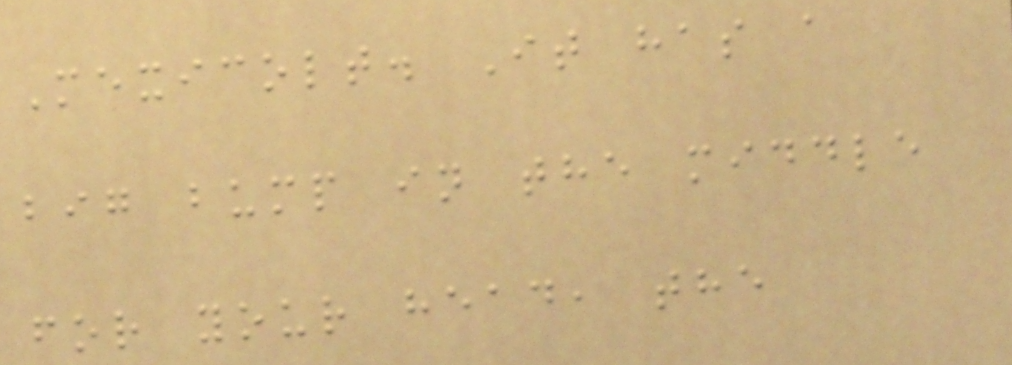Mexicolt. It has a
big bump in the middle
for your head, the
